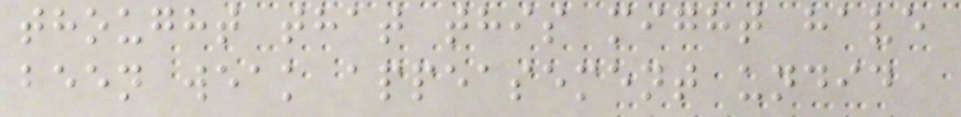thought that this might have
been weak appeasement undid
